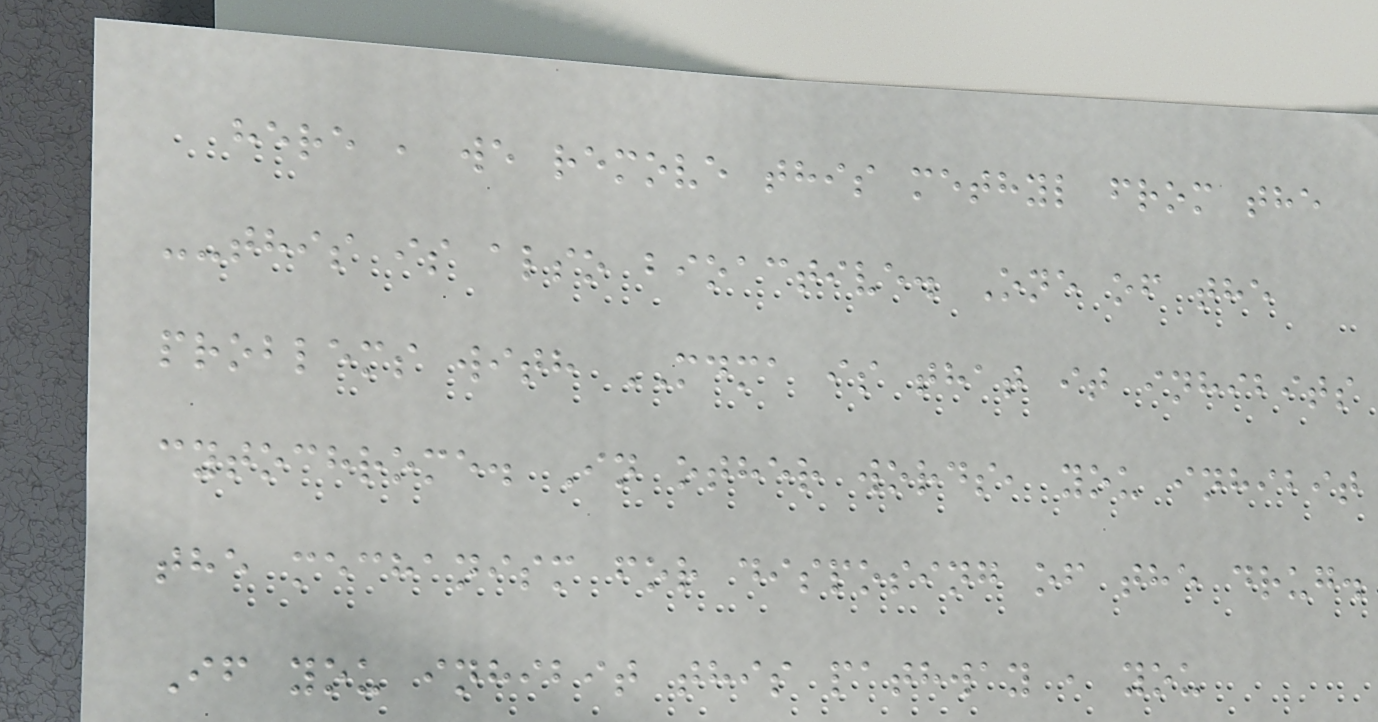here , we remove this methyl from the
--this is also bioactive. One of the
problems with MDMA is that it inhibits
cytochrome. In other words, you inhibit
the mechanism for disposing of the drug.
If you inhibit this pathway , you
